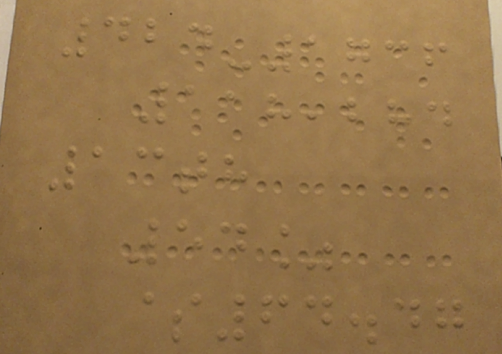424-1736
118,284
13th
54%
$64.47
